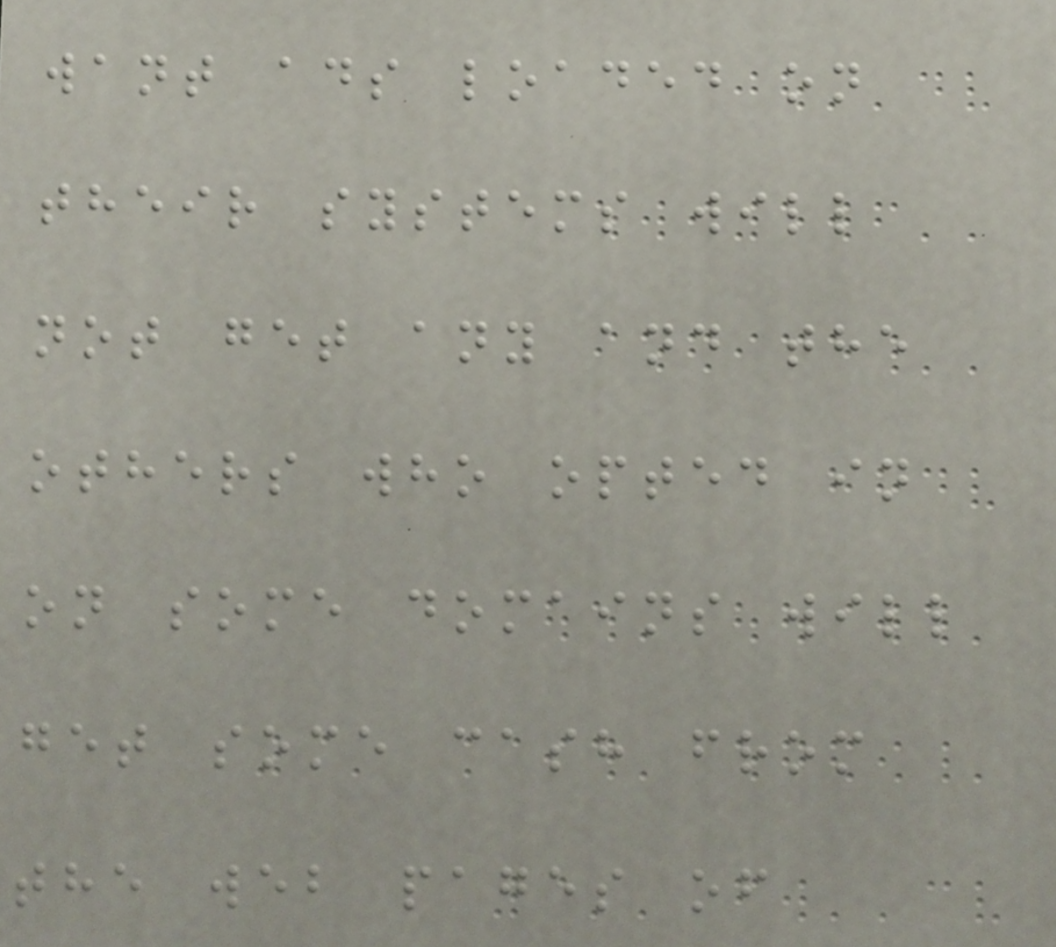want ads loaded on
their systems will
not get any and the
others who opted in
on some domains will
get some cash from
the web pages of
